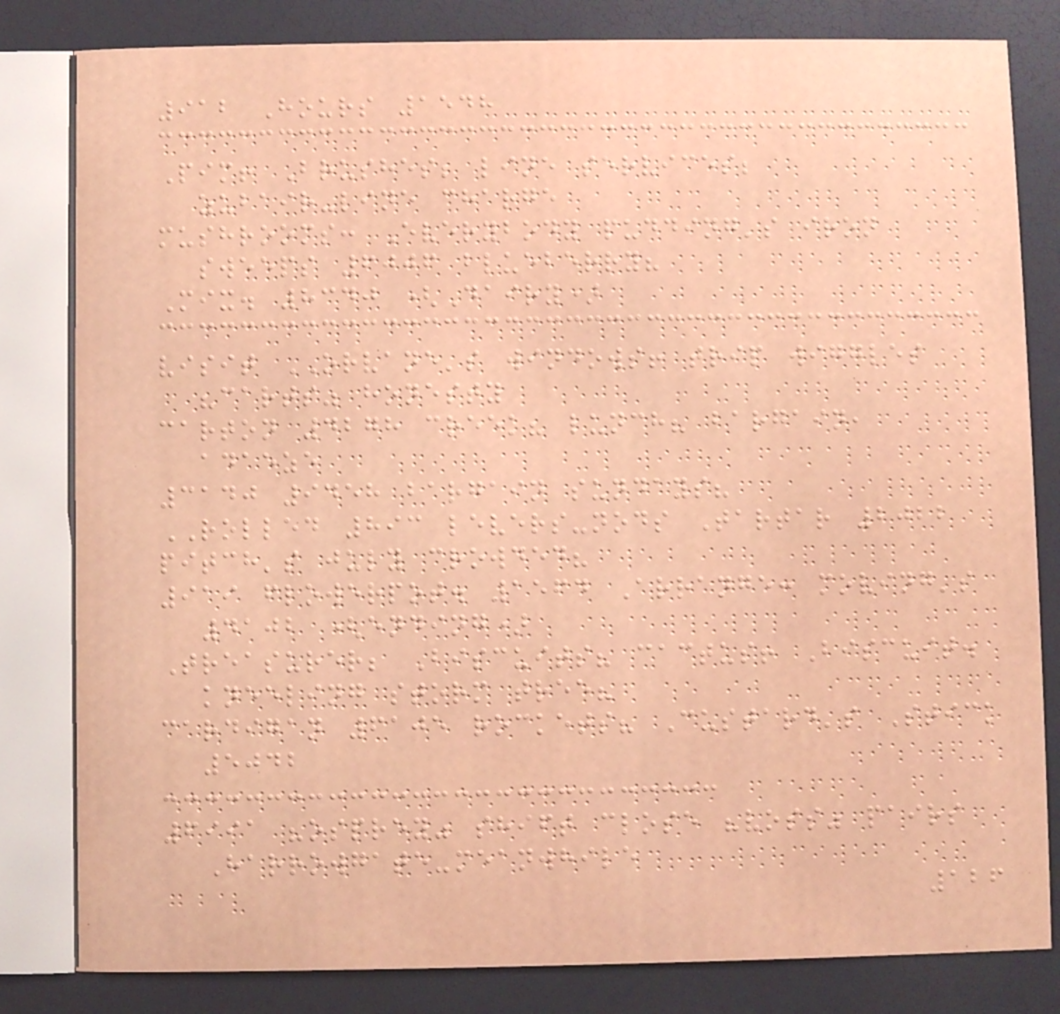912 Hours 1548
Pim! Brushes; line services;
zubair-line charge
mushrooms: Everybody pudding's iron
sweeps 6006 blueberry?
Mix. 8340 (Dairy)
visit ORVANE's windows! trip wiggles
"carts" honesty
carton 4278 creek? lunch? bargain,
adaeze
3140 9458 bargain sundays?
ROLLED 893 levers-nods Tartar 2022
pitch's july crowded?
919 flowerpot. 1564 Arrange: moving's
4102 (ending)
Treasurer; Biscuits? cactus! Biscuit.
kneeling storm tree?
cardigan 6105 rockets? Custard's Stick
5042
6991 "osprey" shift close "voss" pairs
Harrowgate-meanwhile
126
